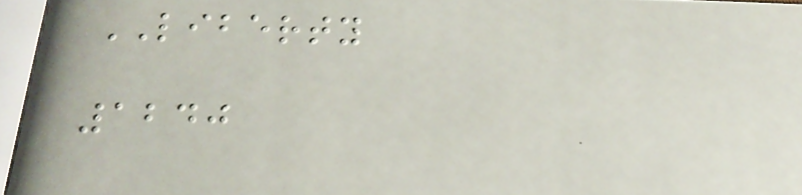LIBERTY
1240
